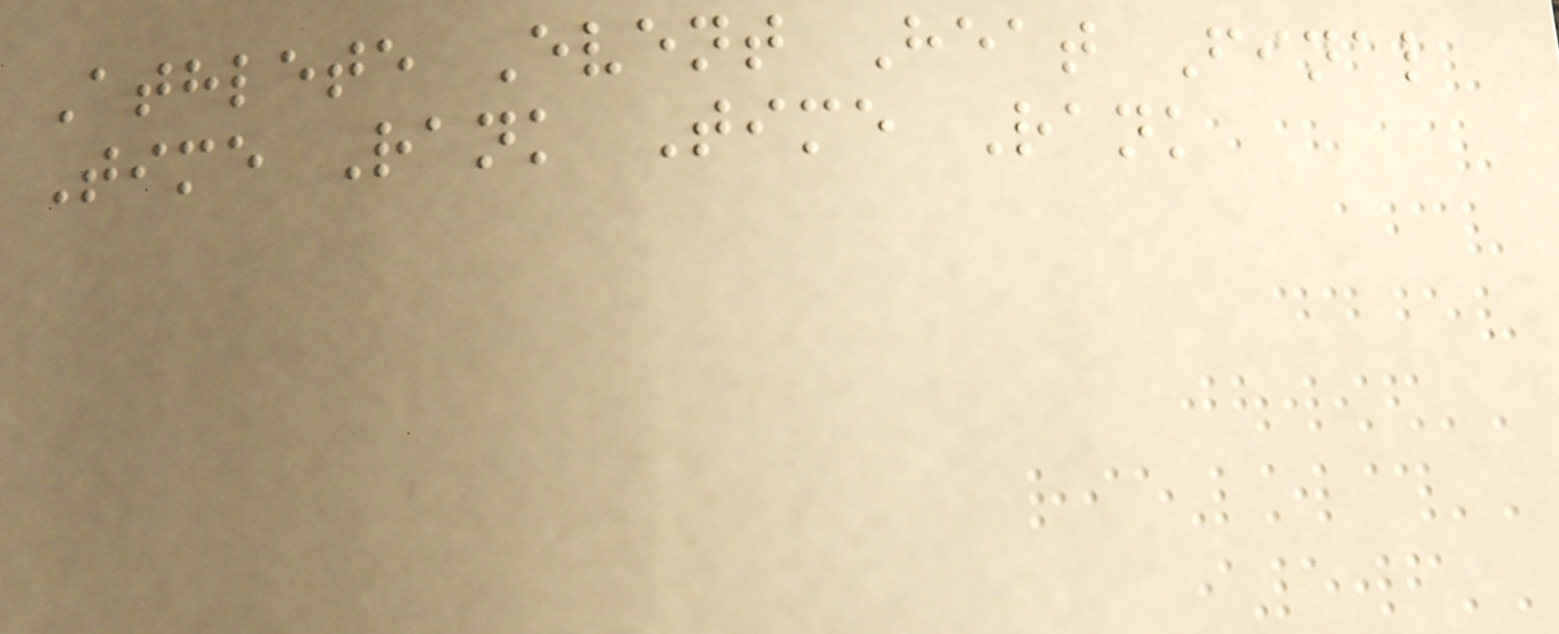Athlete Event Heat Final
Time Rank Time Rank
